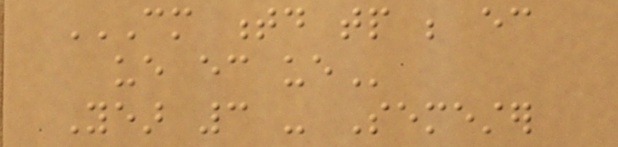CM TD TP BE EC
UE EC UE
Year 3 - Semester
